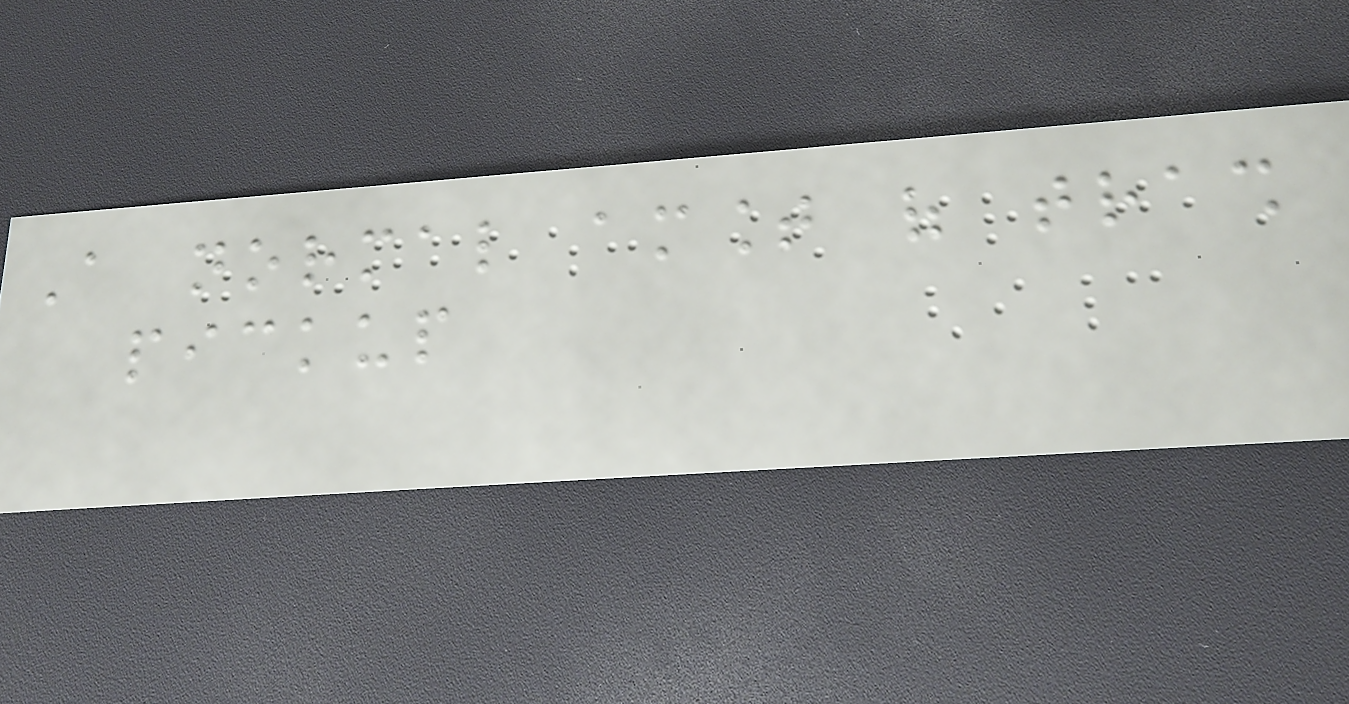A normal amount of trash
pickup
